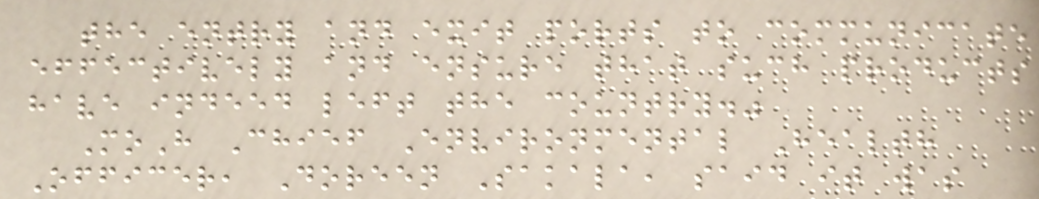the entry and exit ports to communicate
effectively and ensure that such products
have indeed left the country."
MoH Chief Environmental Health
Officer, Doreen Sakala, said it was
